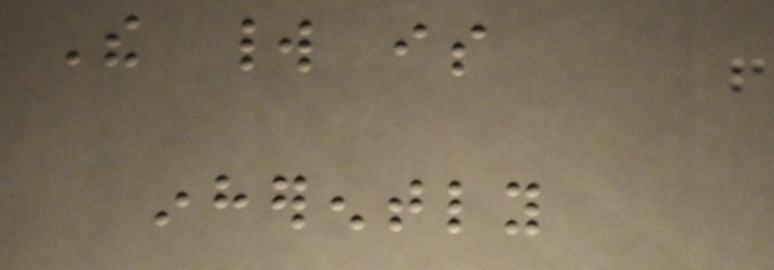The world is
inherently
